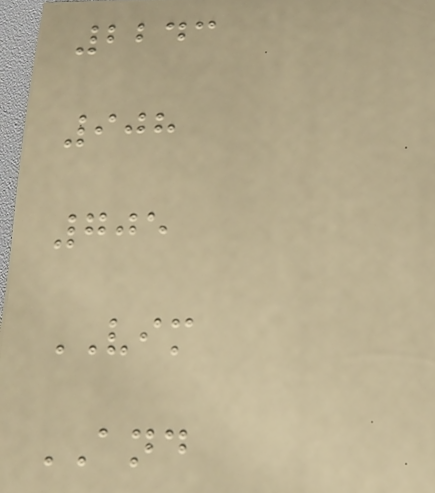2243
908
705
VIM
AND
